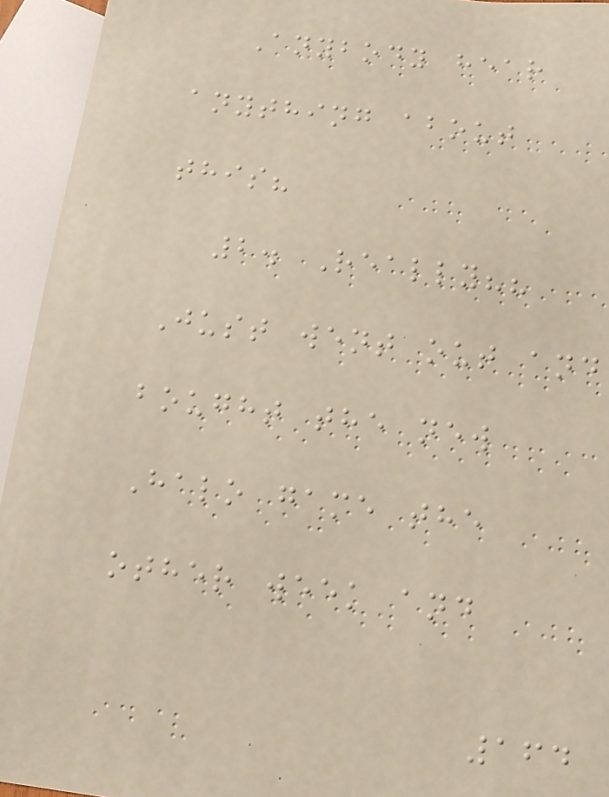Anybody hear
anything about
this?
2. Really??
Just went out and
bought the new
Halo game the
other week and
164
